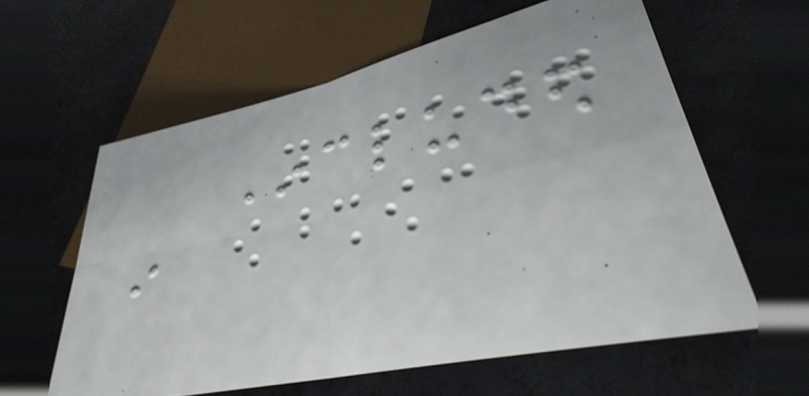Included
in
